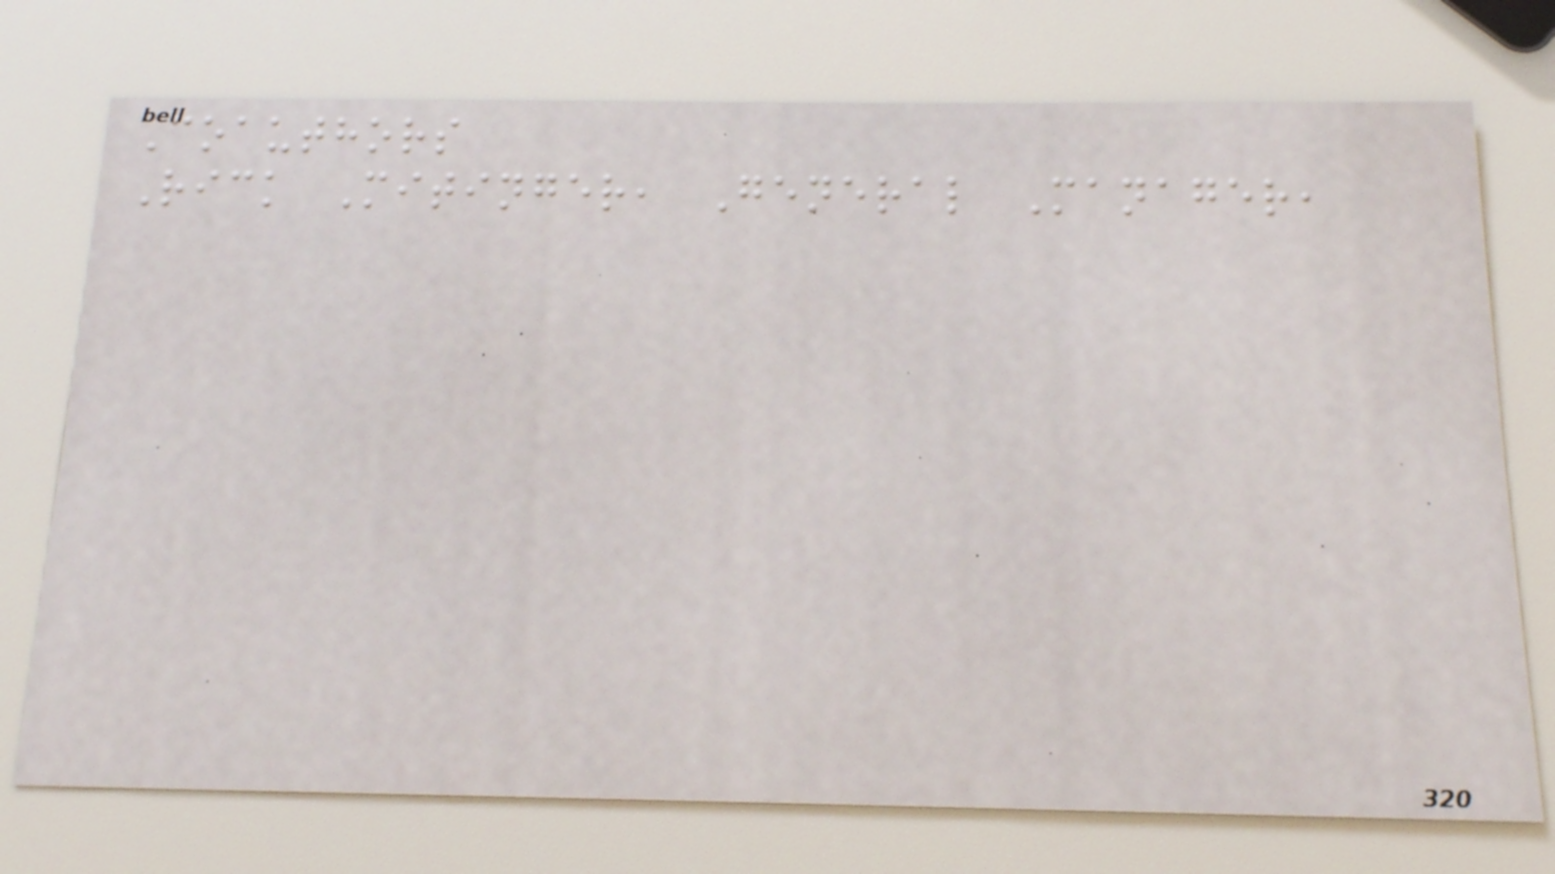Coauthors
Rick Mitinger, General Manager,
